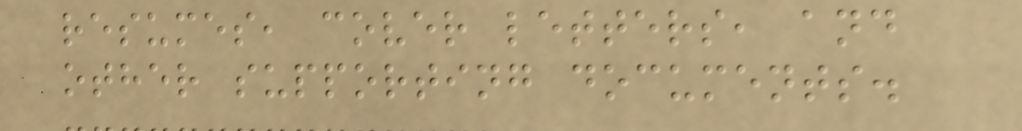resumes, cover letters, and
other supporting documents.
